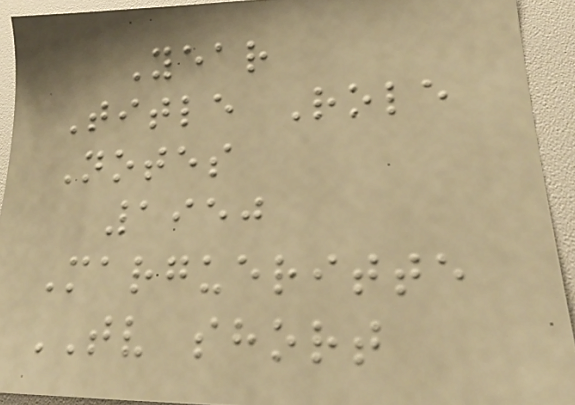Year
Title Role
Notes
1950
Margueritte
TV short
